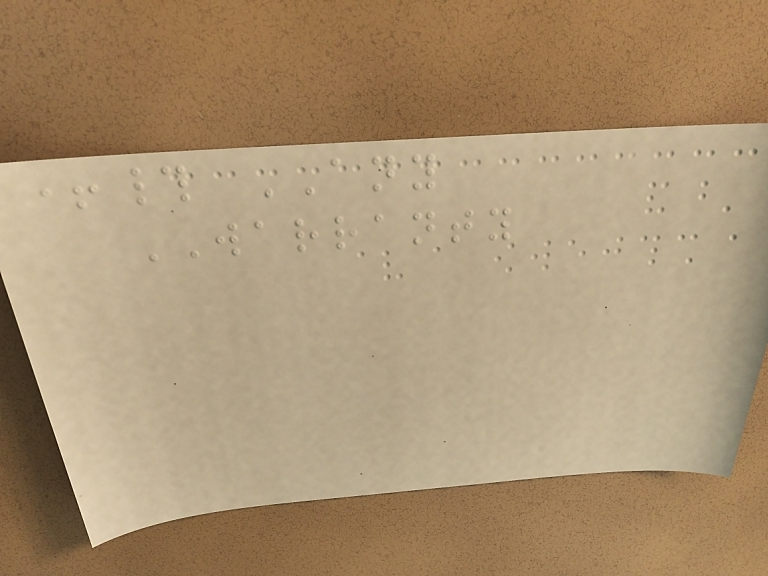+# ANY
WARRANTY
